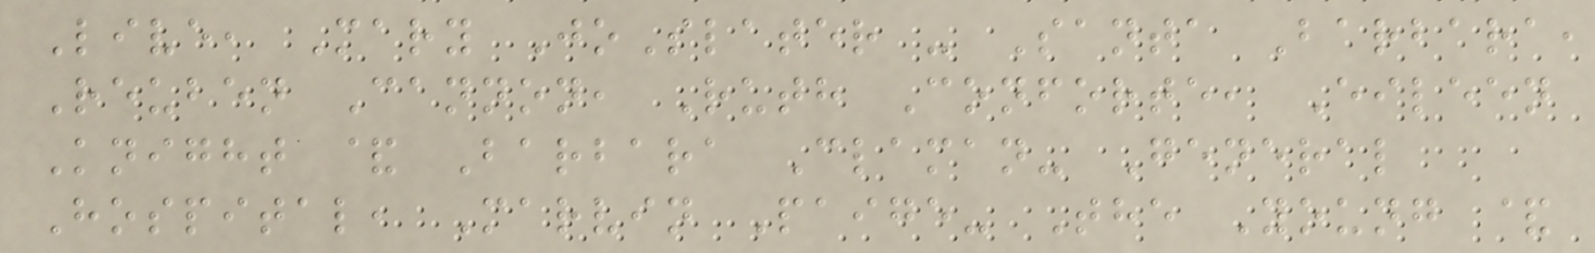Live, Mary JoSlater - Santa Barbara,
Reuben Cannon, Ruth Conforte, Eileen
Knight & Barbara Claman- General
Hospital, Marvin Paige- The Young &
